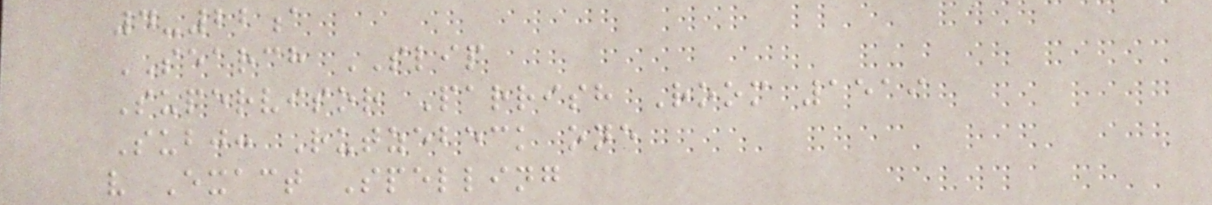4-22a
SEARCH SLIP
Supervisor Parrish Room 1519
Subj: Rutzebeck one
v Exact Spelling
